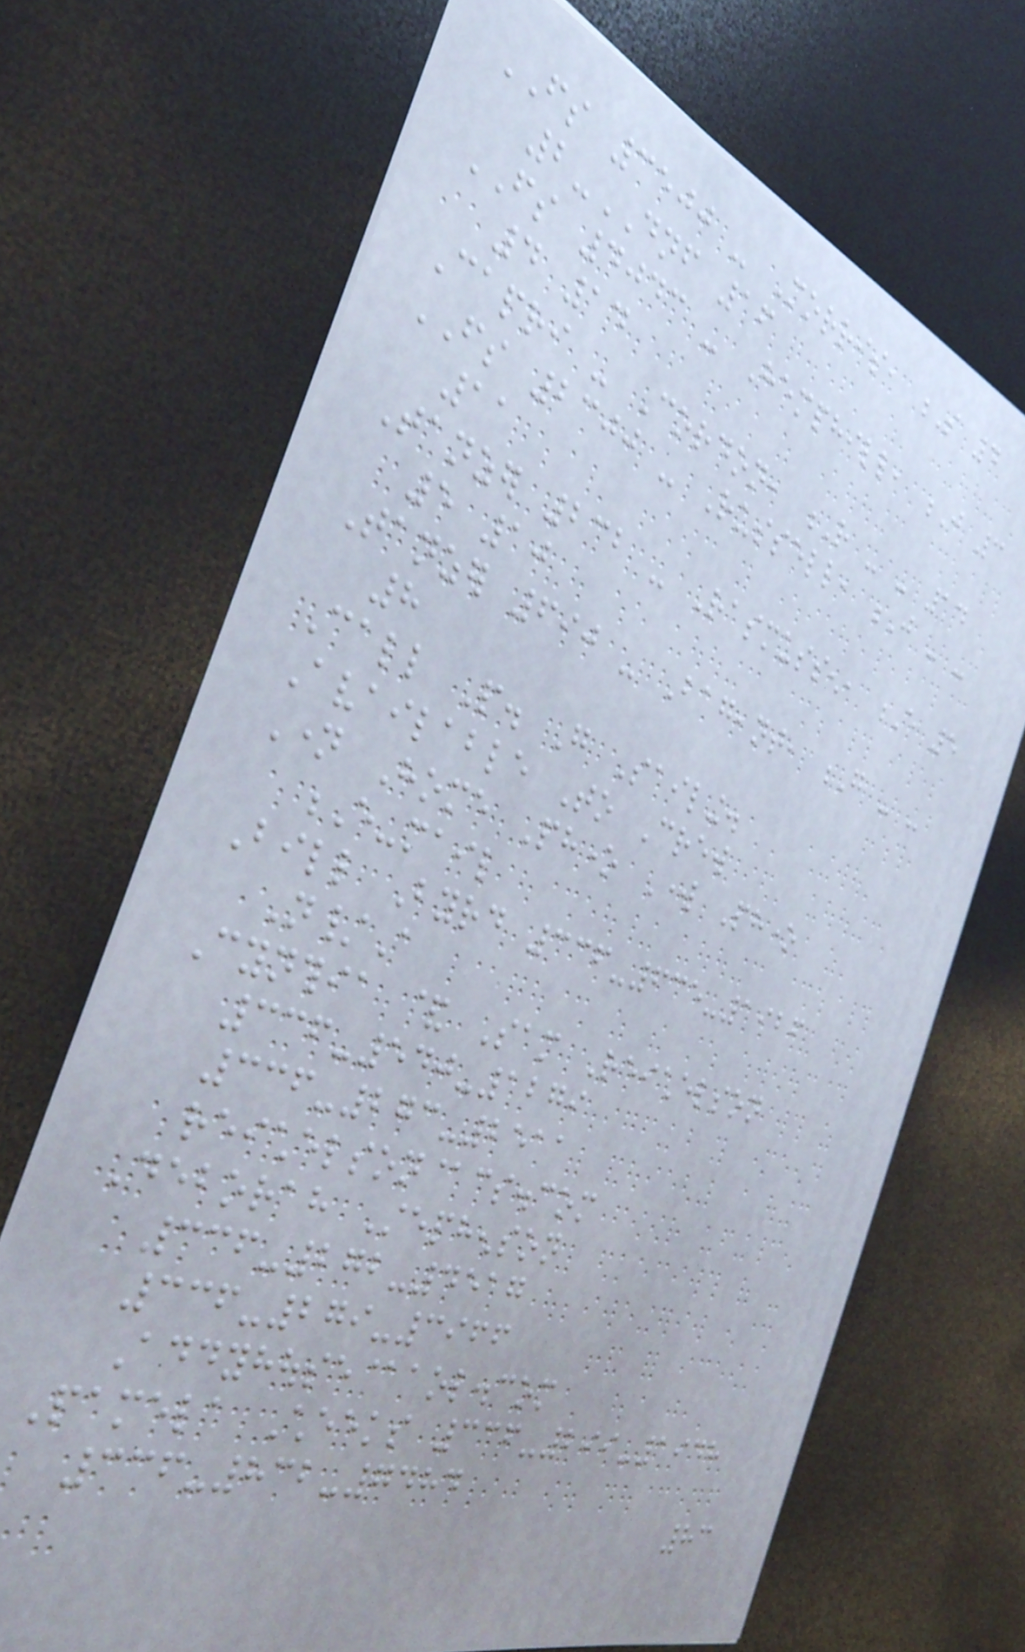FS 3500 - Morris, S 4
2-DNF 16
FS 4043 - Hemphill, J 3
4 14
Capri - Cordon, R - - 14
FS 2300 - Russell, J - -
11
Tanzer 232 - Rasmussen, E 5
5 10
Tanzer 690 - Bageant, G - -
8
Call People. Go Sailing.
Available To Crew
Name Home Phone Work Phone
E-mail
Bill Byrd 336-635-1926
N/A
Cynthia & Sam Reichelson
336-540-1279
336-273-2511
reichelson@cs.com
Deborah Stephenson
336-272-4517
336-279-3966
Addyhouse@aol.com
Pamela Cheeks 336-299-1948
336-832-7484
83
